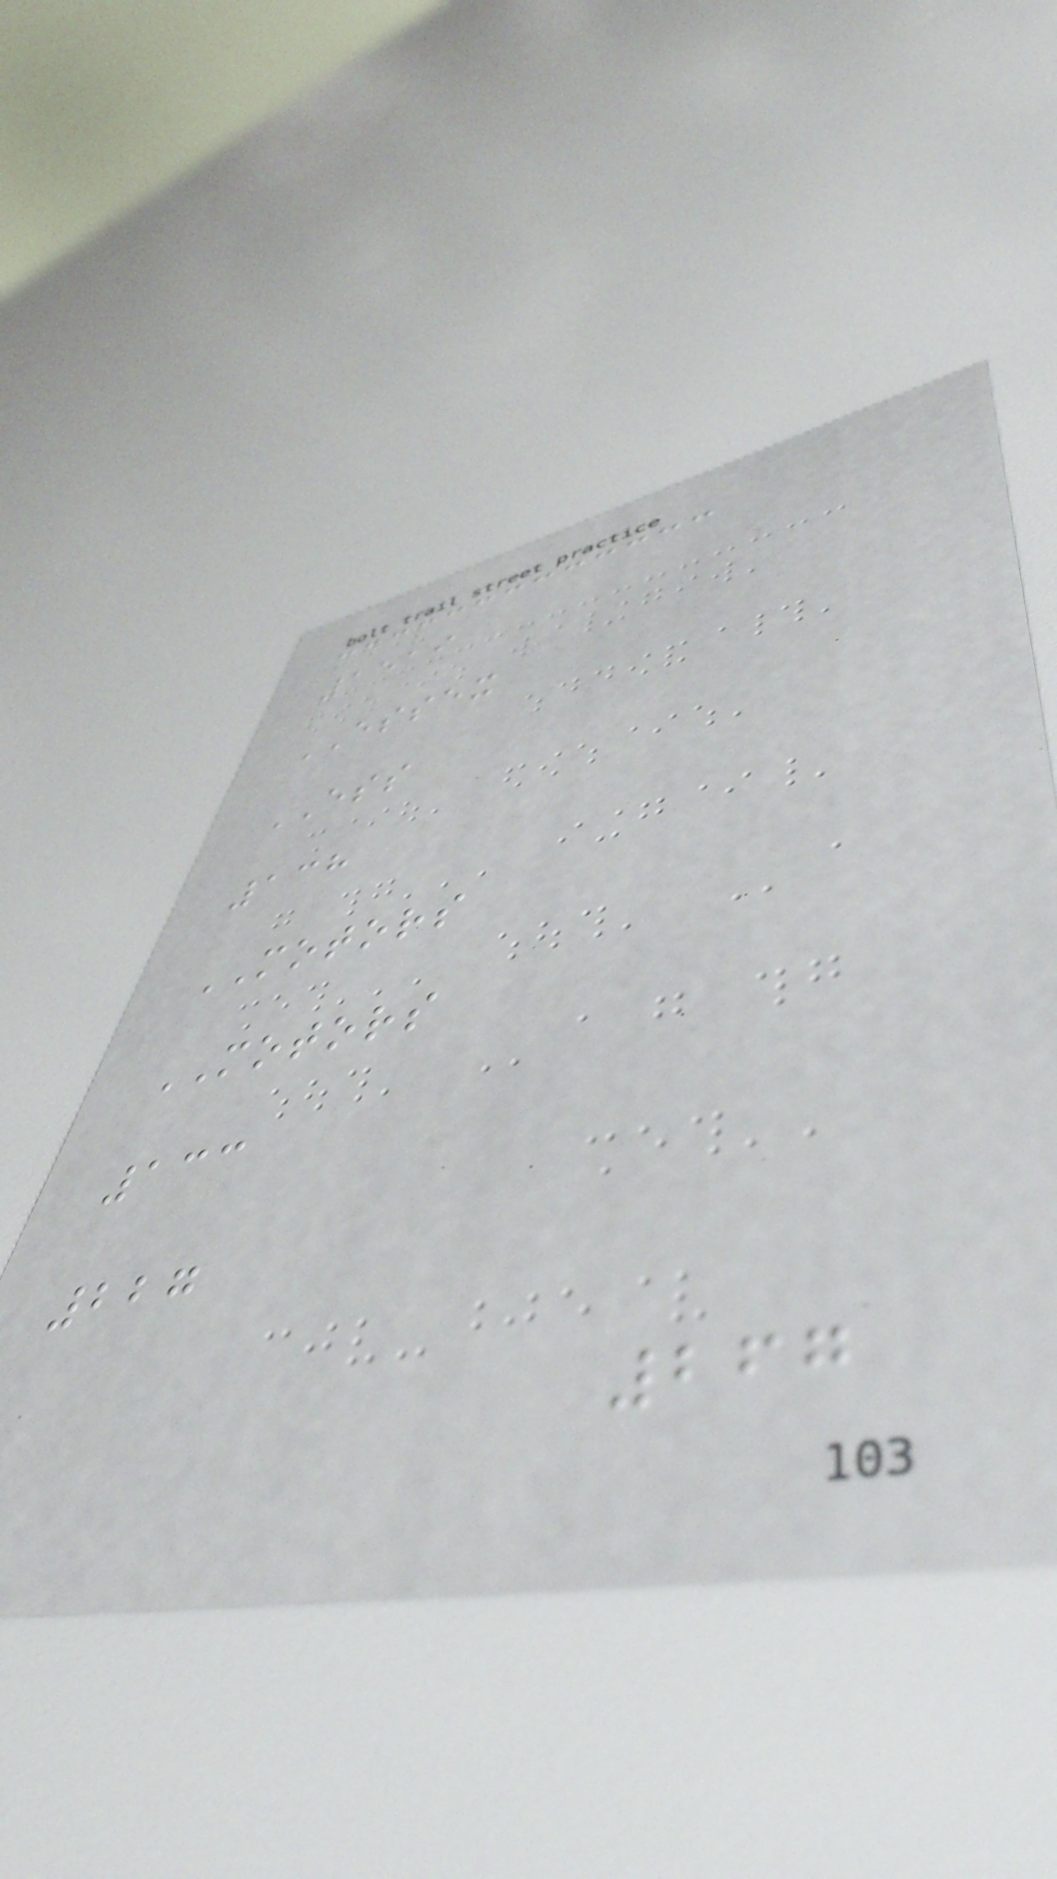1519
ESSEX
ESS
138
MOTORS
MOTORS
133
227
267
